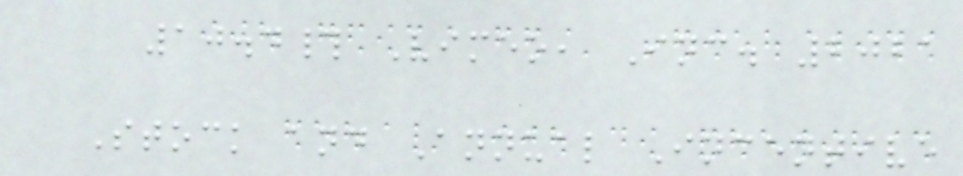10.4# Vimeo, Inc. 2021
Stock and Annual Incentive
